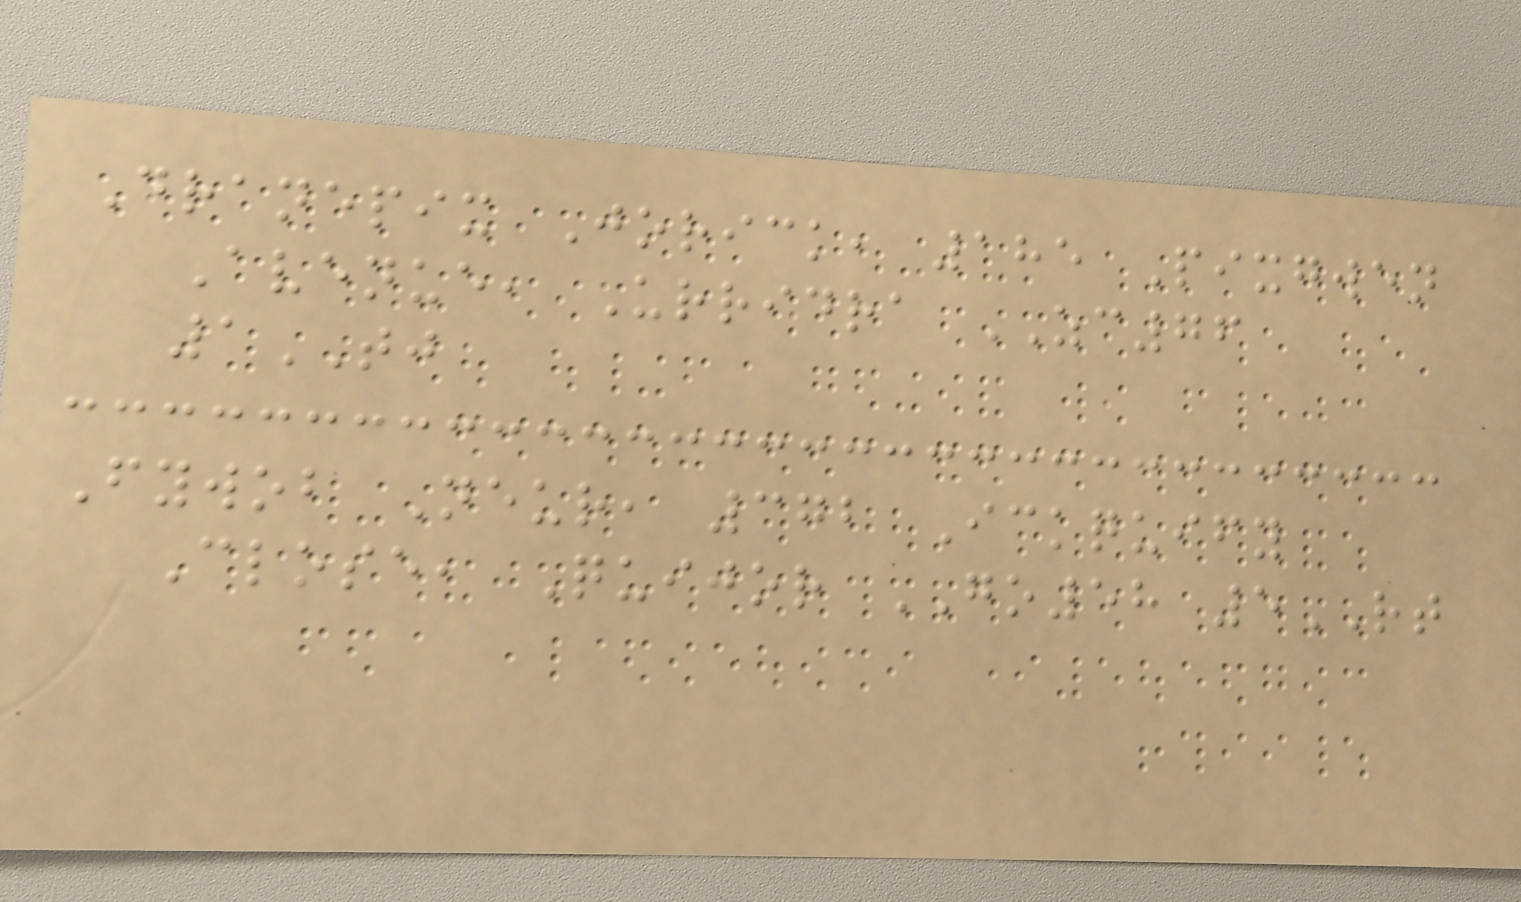Dranepix Jorick, 185 Pixgwen
Avenue, Urridra ZC76
1TJ
Fywob Neur, 372 Ickquify
Close, Quijor GO58 5RT
